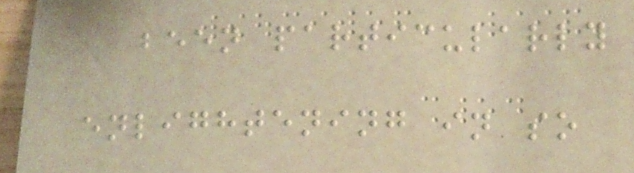been particularly
enlightening in so
